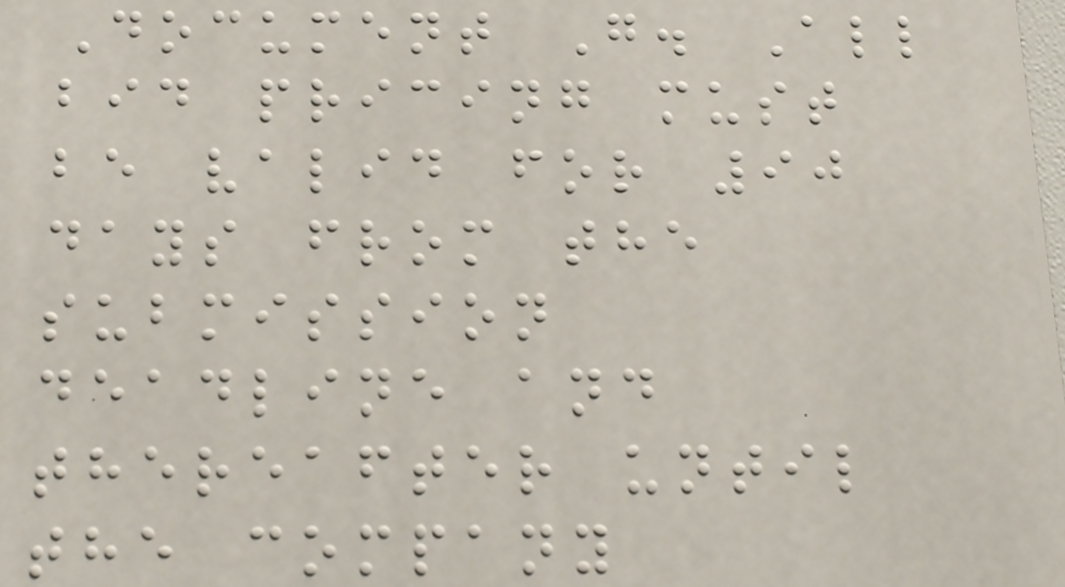Document G. All
bid pricing must
be valid for 90
days from the
submission
deadline and
thereafter until
the company
